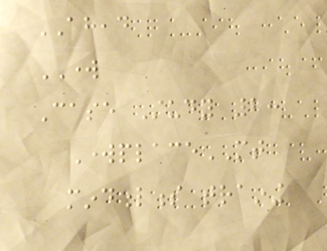AHEAD
WORK
Case Study 2:
WorkplaceMT
mindfulness training
